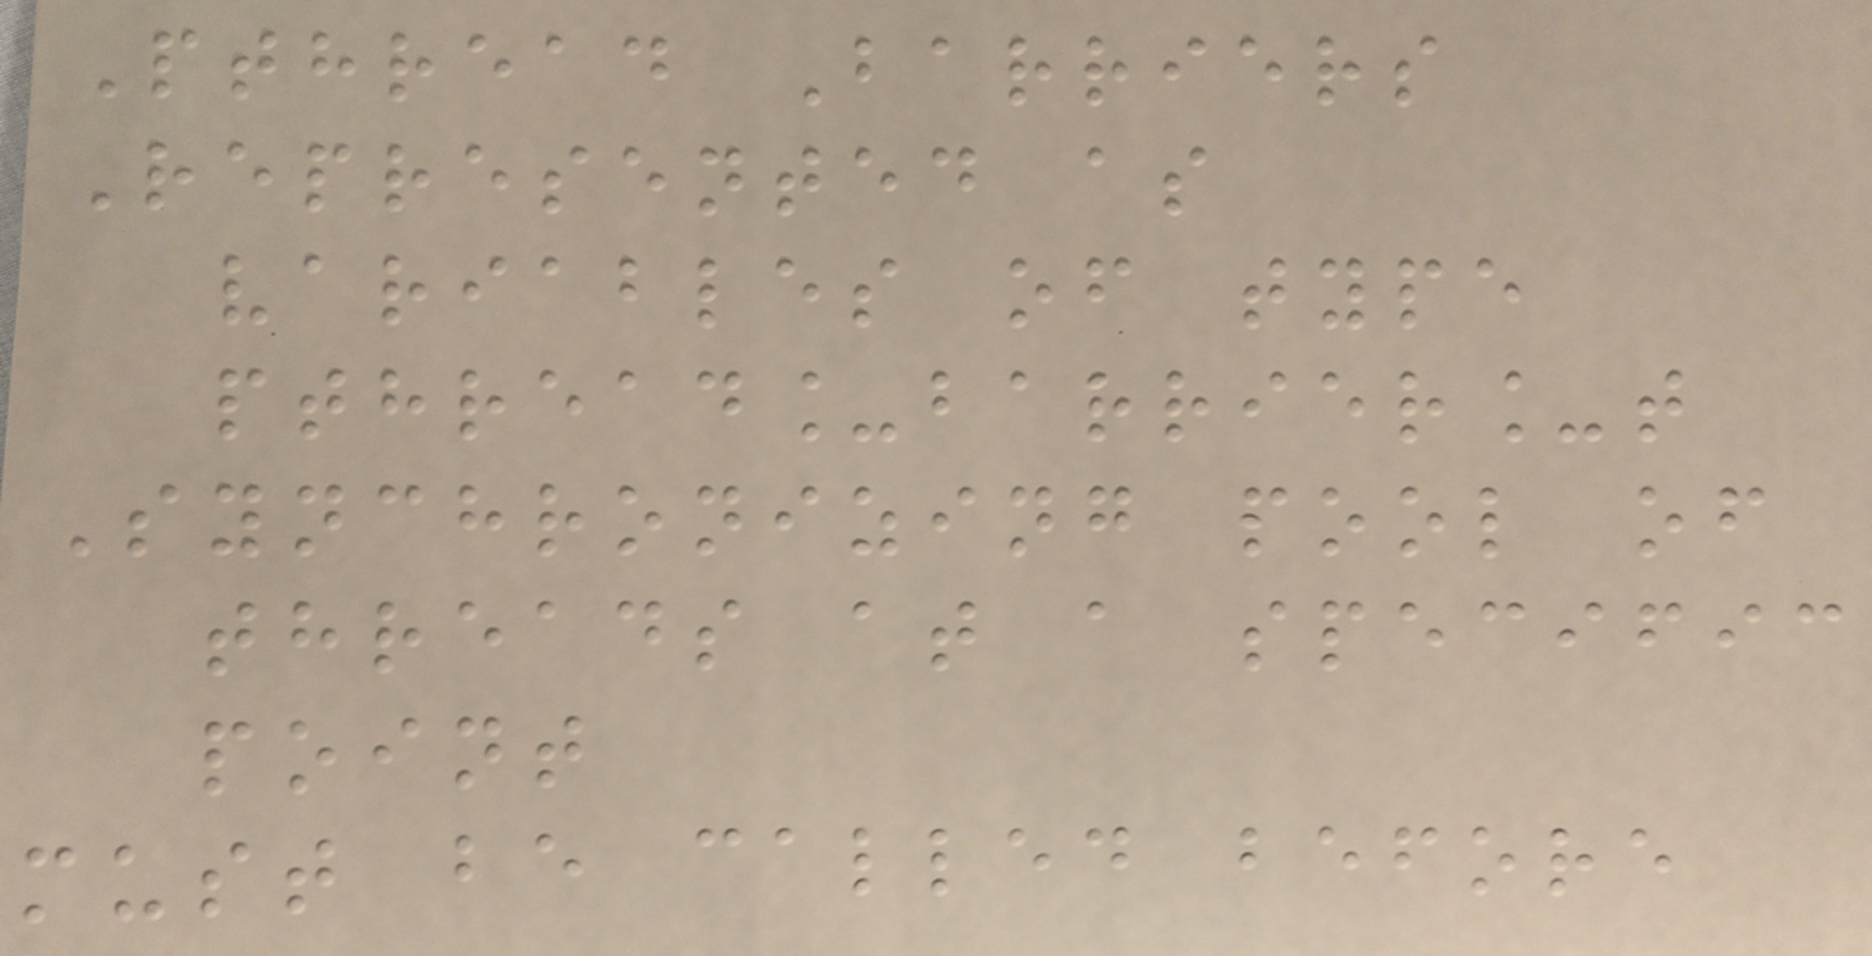Pthread Barriers
Represented as
variables of type
pthread_barrier_t
Synchronizing pool of
threads at a specific
point
must be called before
